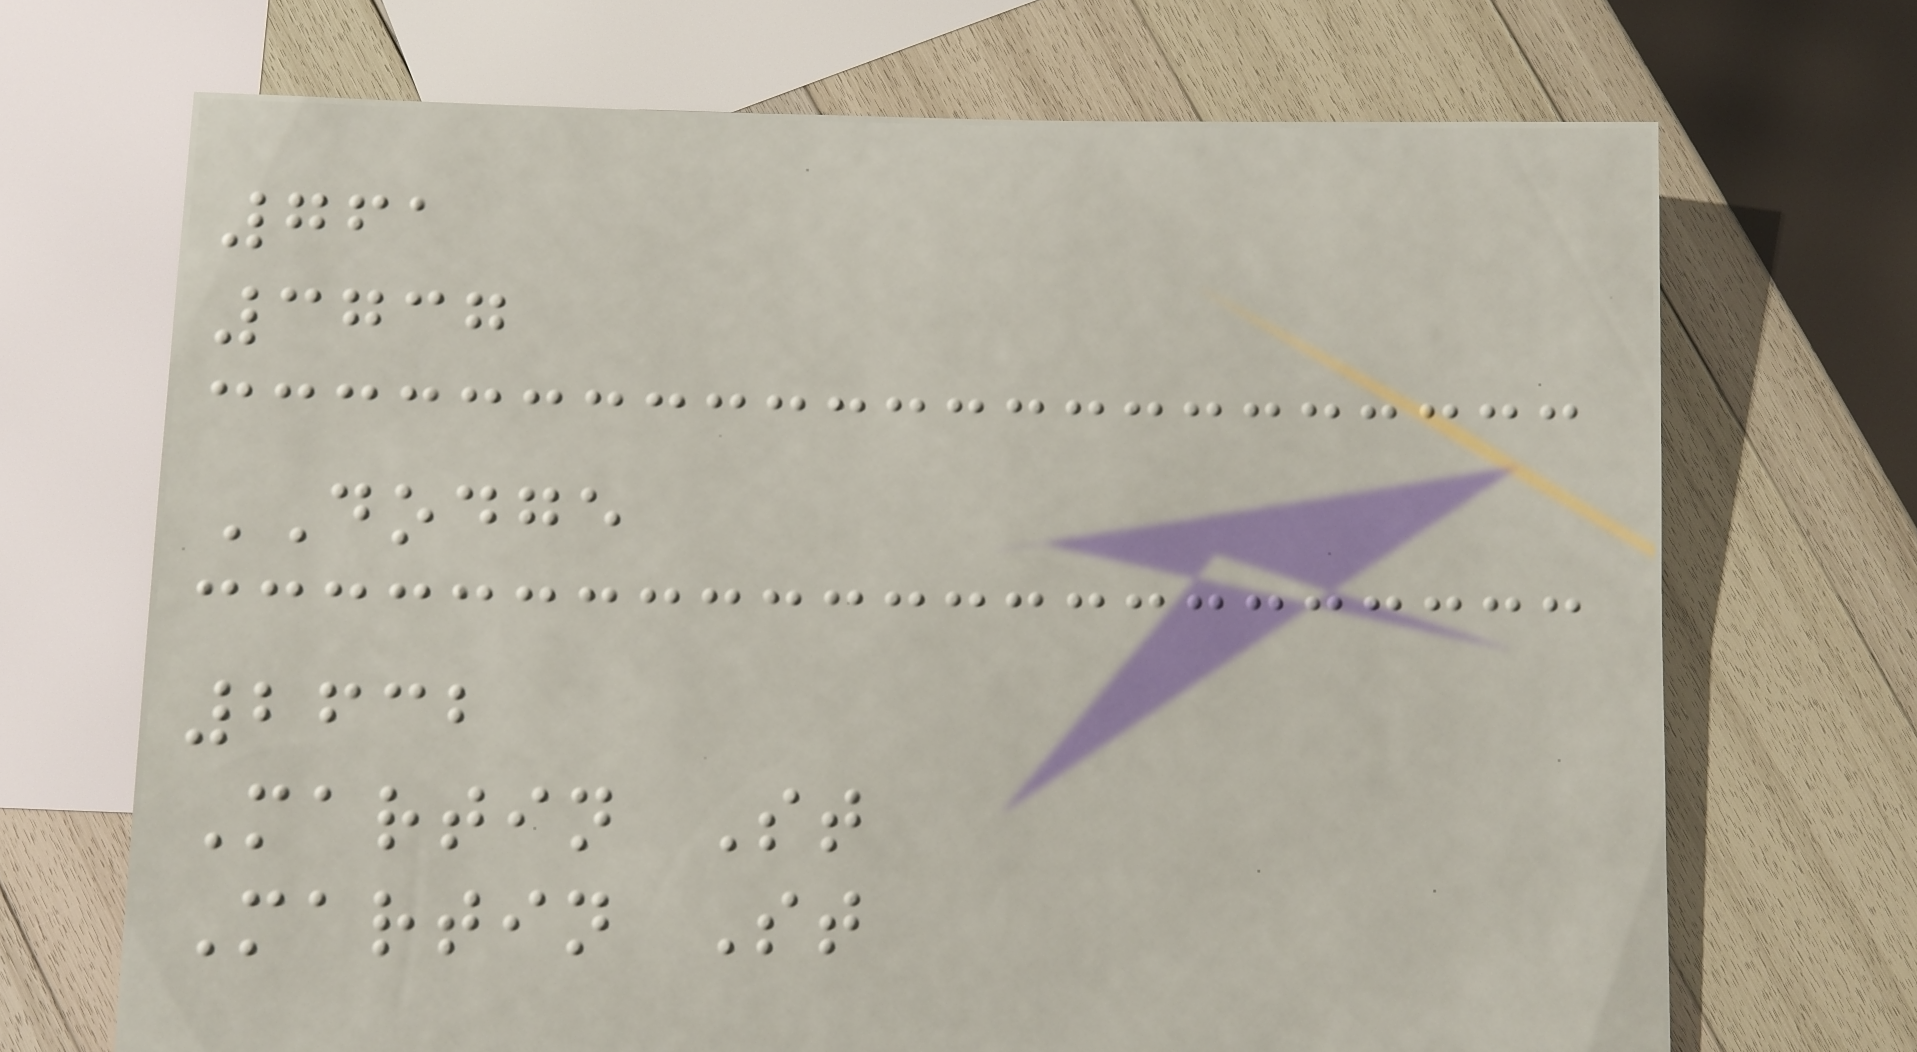761
3737
DODGE
2632
Martin St
Martin St
